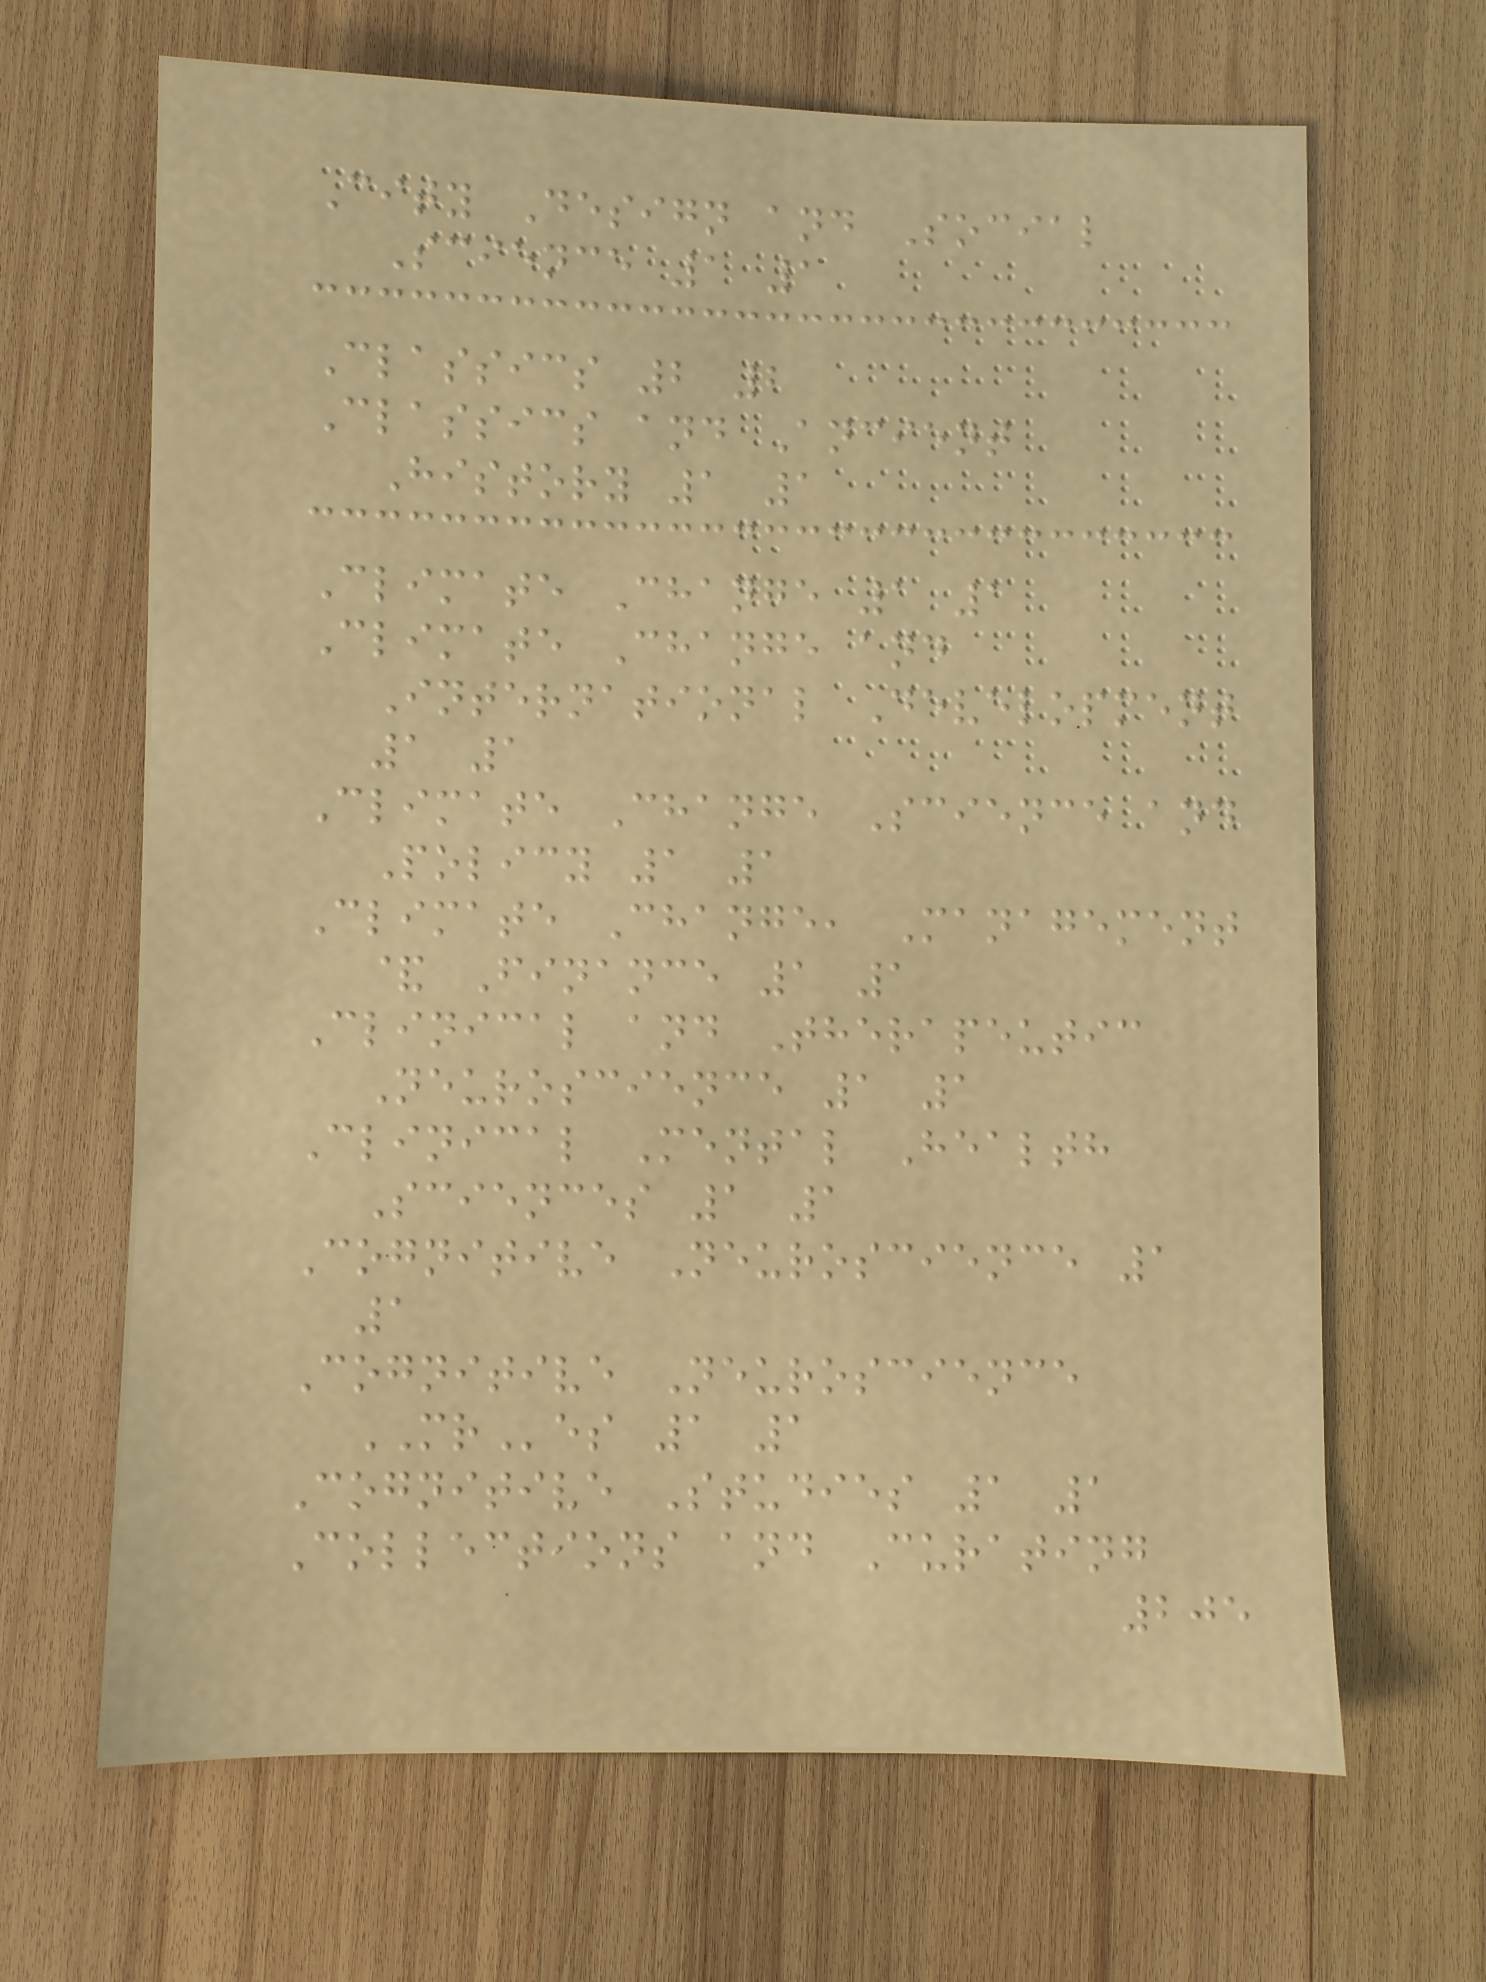City Design and Social
Science 1 1
Classics 2 2
Classics and Ancient
History 1 1
Climate Change 1 1
Climate Change and
International Development
1 1
Climate Change Science and
Policy 1 1
Climate Change, Management
& Finance 1 1
Clinical and Therapeutic
Neuroscience 1 1
Clinical Mental Health
Sciences 1 1
Cognitive Neuroscience 1
1
Cognitive Neuroscience
MRes 1 1
Cognitive Studies 1 1
Collections and Curating
205
